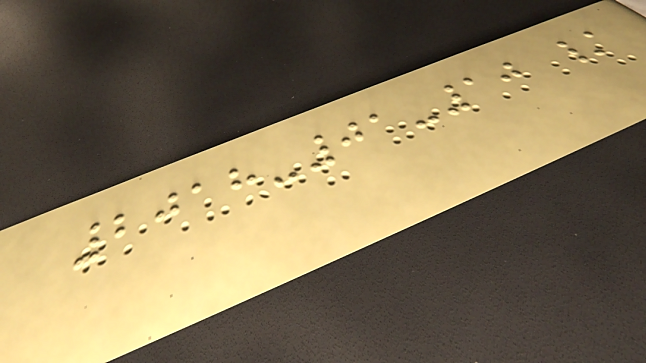2018-01-10 /
